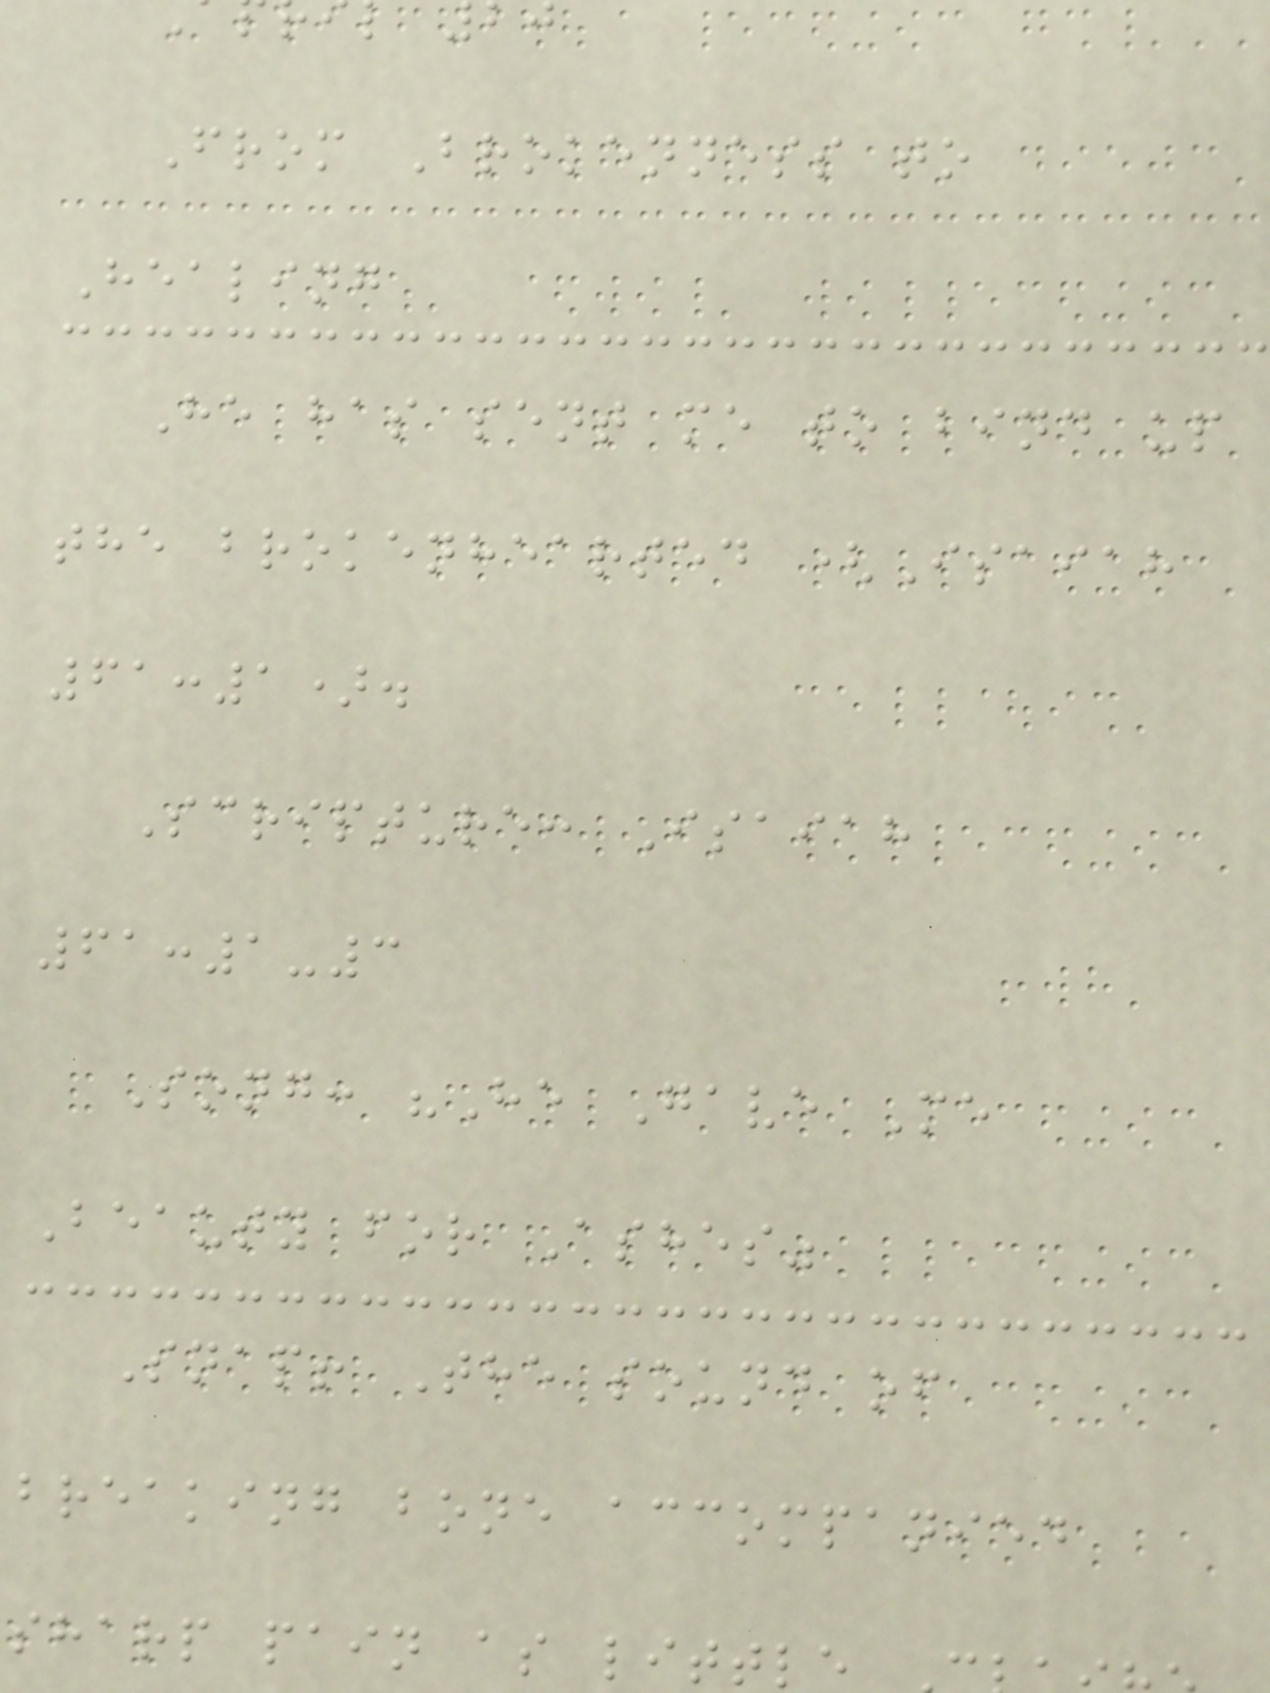From Brokenness to
Healing
He has sent me to bind up
the brokenhearted (Isaiah
61:1).
Scripture: Isaiah
61:1-3
Song: "He Gave Me
Beauty for Ashes"
Snap! The sound of
breaking bone accompanied
sharp pain as little
